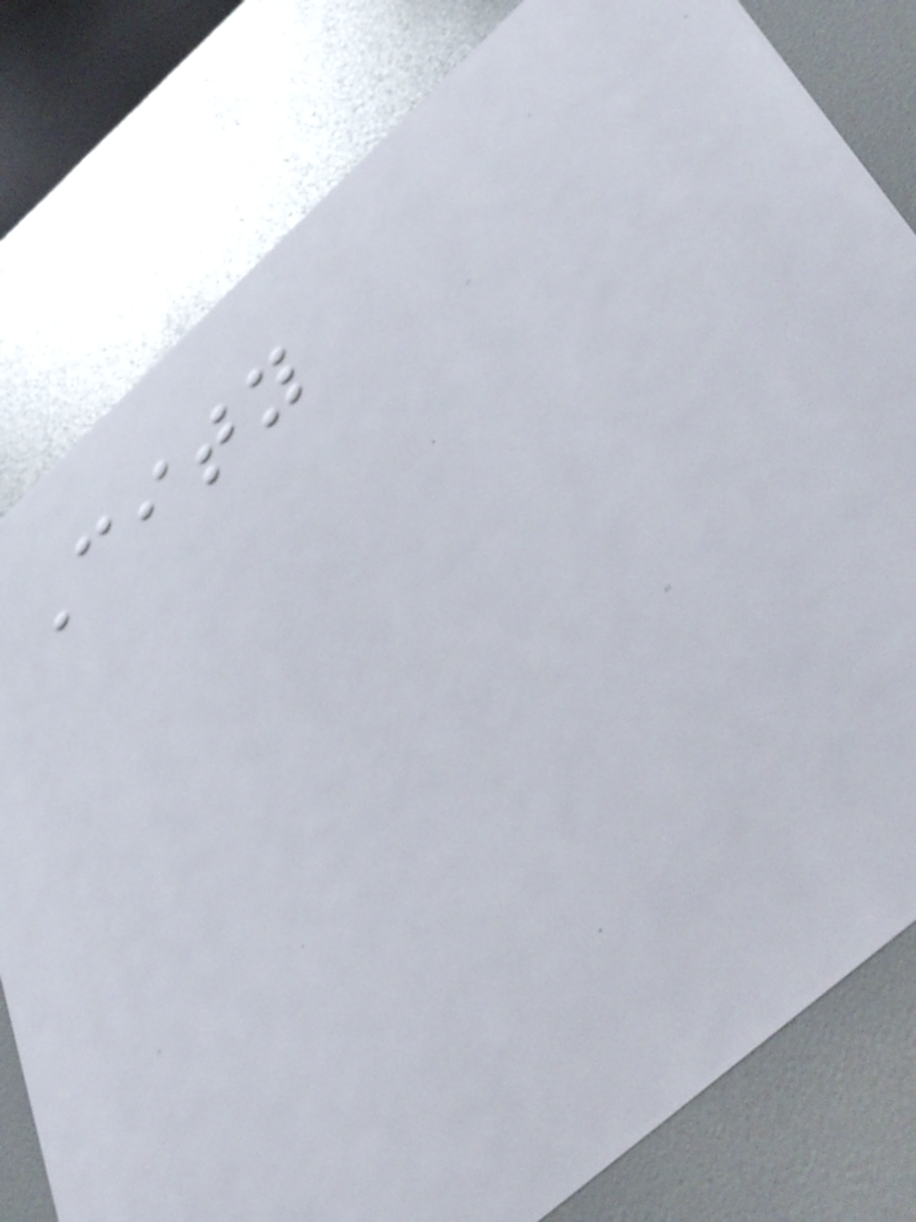City
